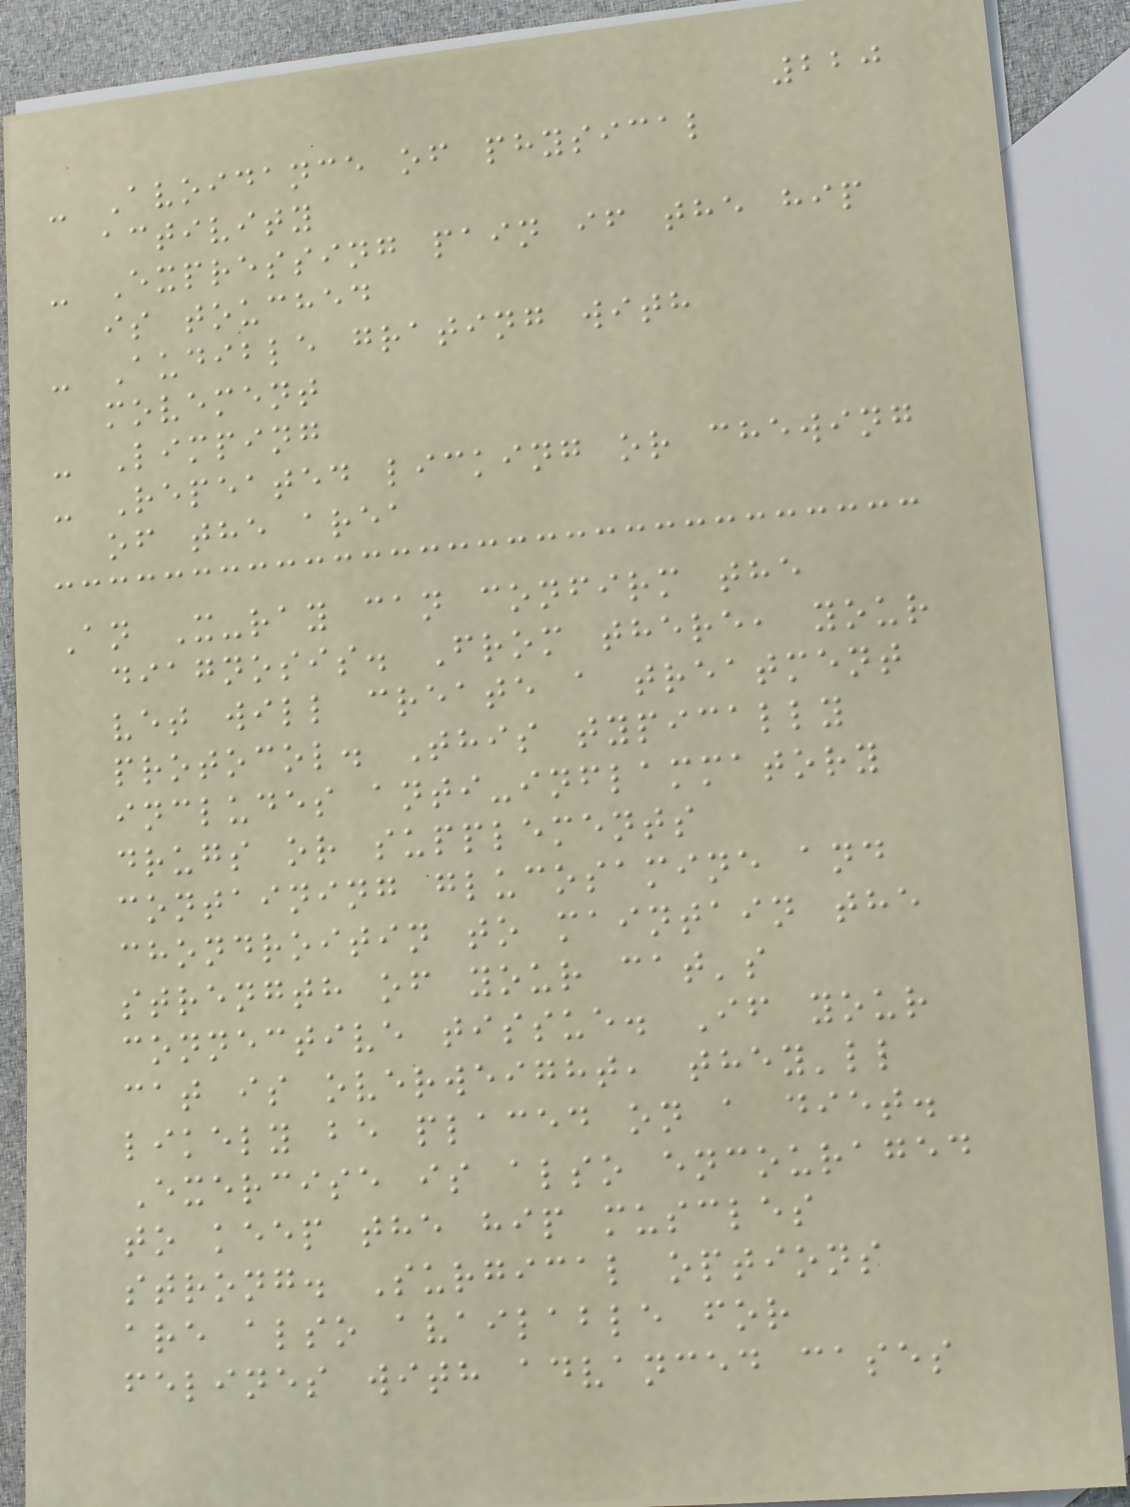220
- Avoidance of physical
activity
- Expressing pain if the hip
is touched
- Audible grating with
movement
- Limping
- Repeated licking or chewing
of the area
An X-ray can confirm the
diagnosis. From there, your
vet will create a treatment
protocol. This typically
includes anti-inflammatory
drugs or supplements
containing glucosamine and
chondroitin to maintain the
strength of your cat's
connective tissue. If your
cat is overweight, they'll
likely be placed on a diet.
Exercise is also encouraged
to keep the hip muscles
strong. Surgical options
are also available for
felines with advanced cases
